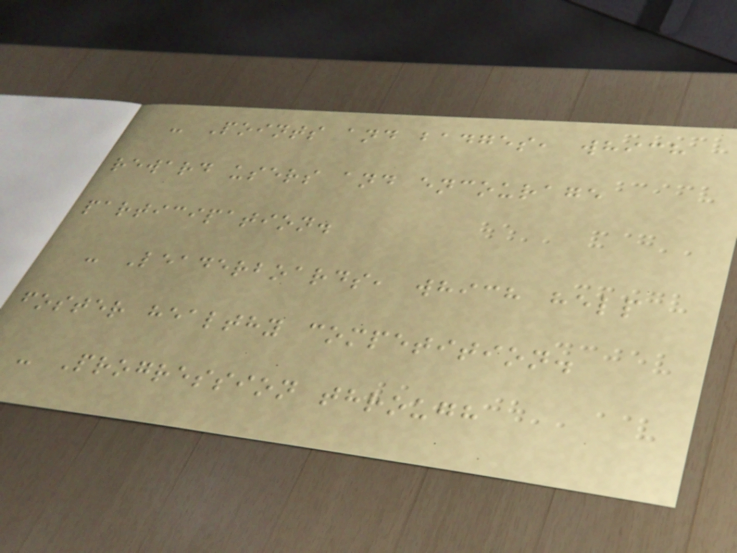- Points and badges, which
reward users and encourage
participation.
- Leaderboards, which help
foster healthy competition.
- Progression through
